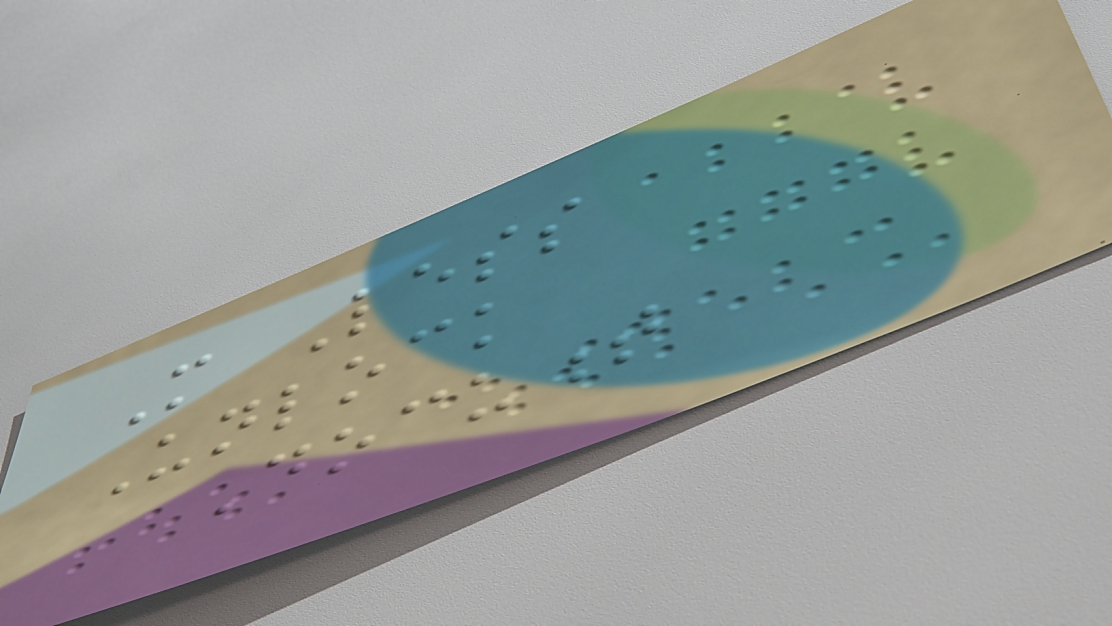More Less
Unlock
Document
